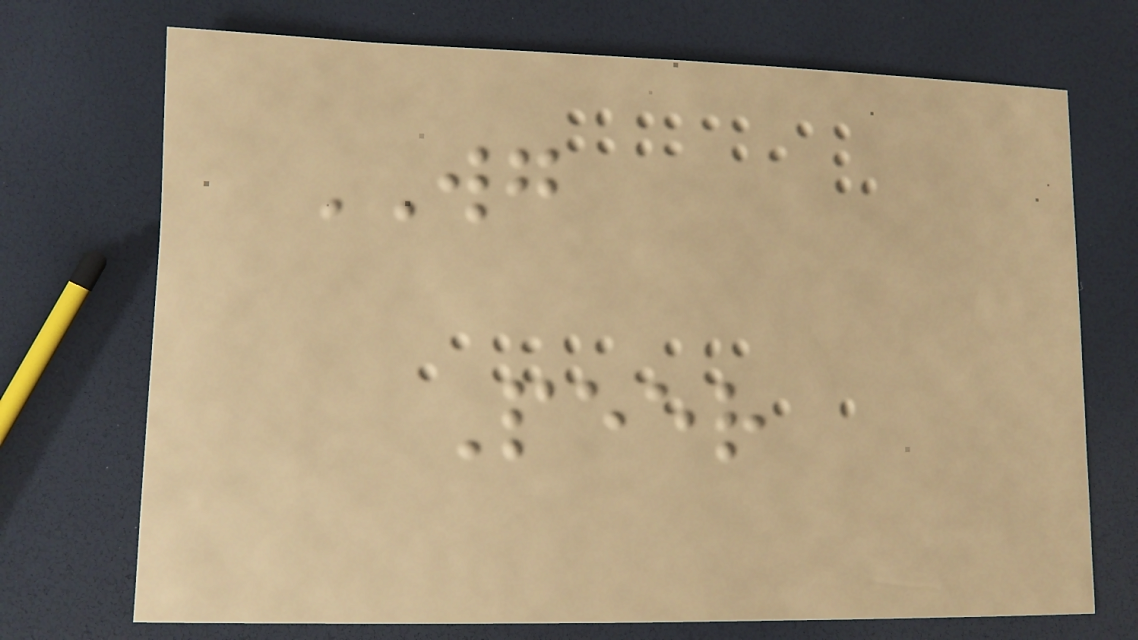WG
Peer
